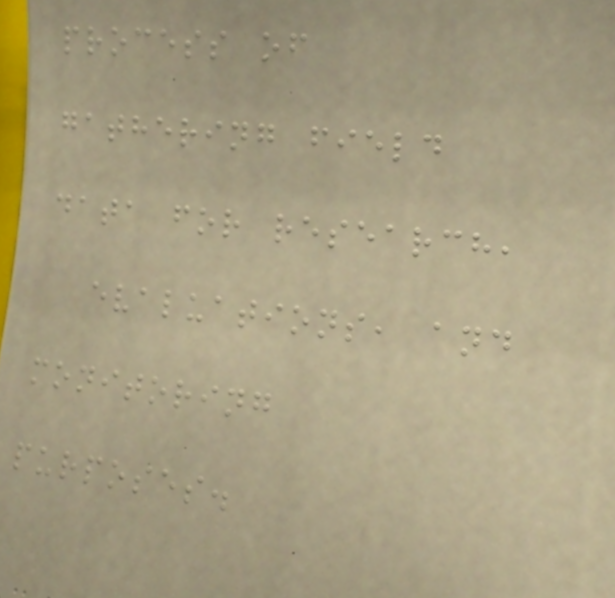process of
gathering field
data for research,
evaluations, and
monitoring
purposes.
